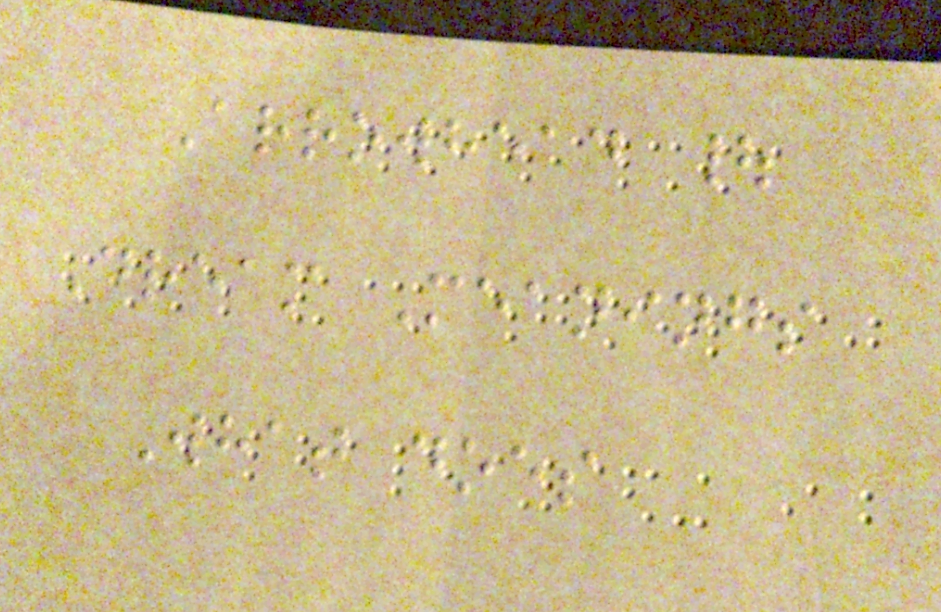Arrowhead |
Dream Meanings
What does
